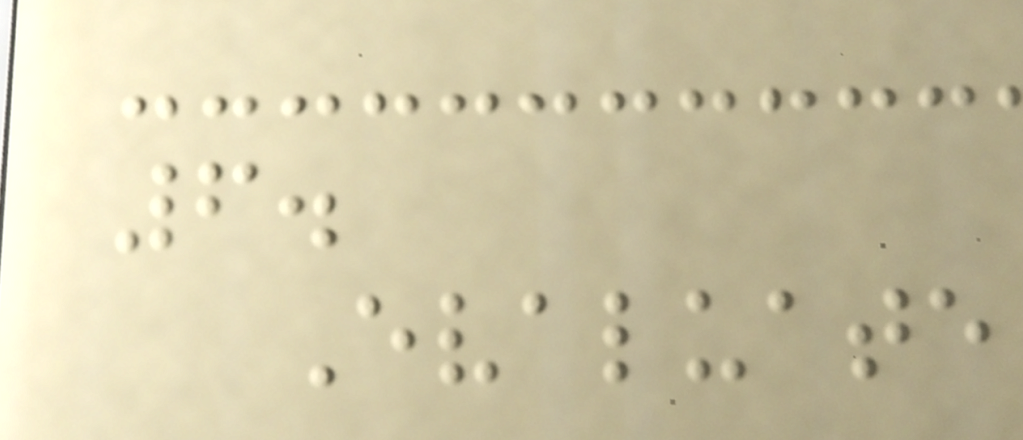6.
Evaluate
